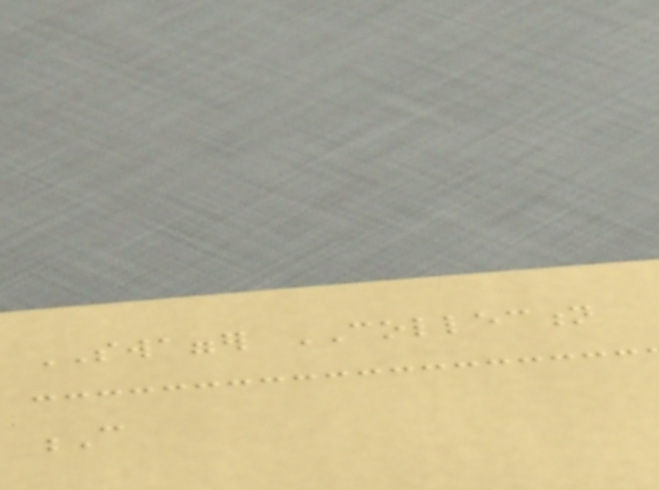SWAGGER COLLECTION
C
